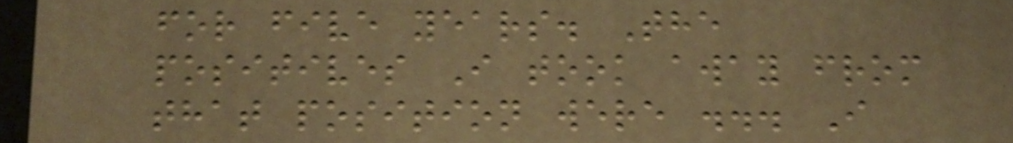for five years. The
positives I took away from
that position were ... I
